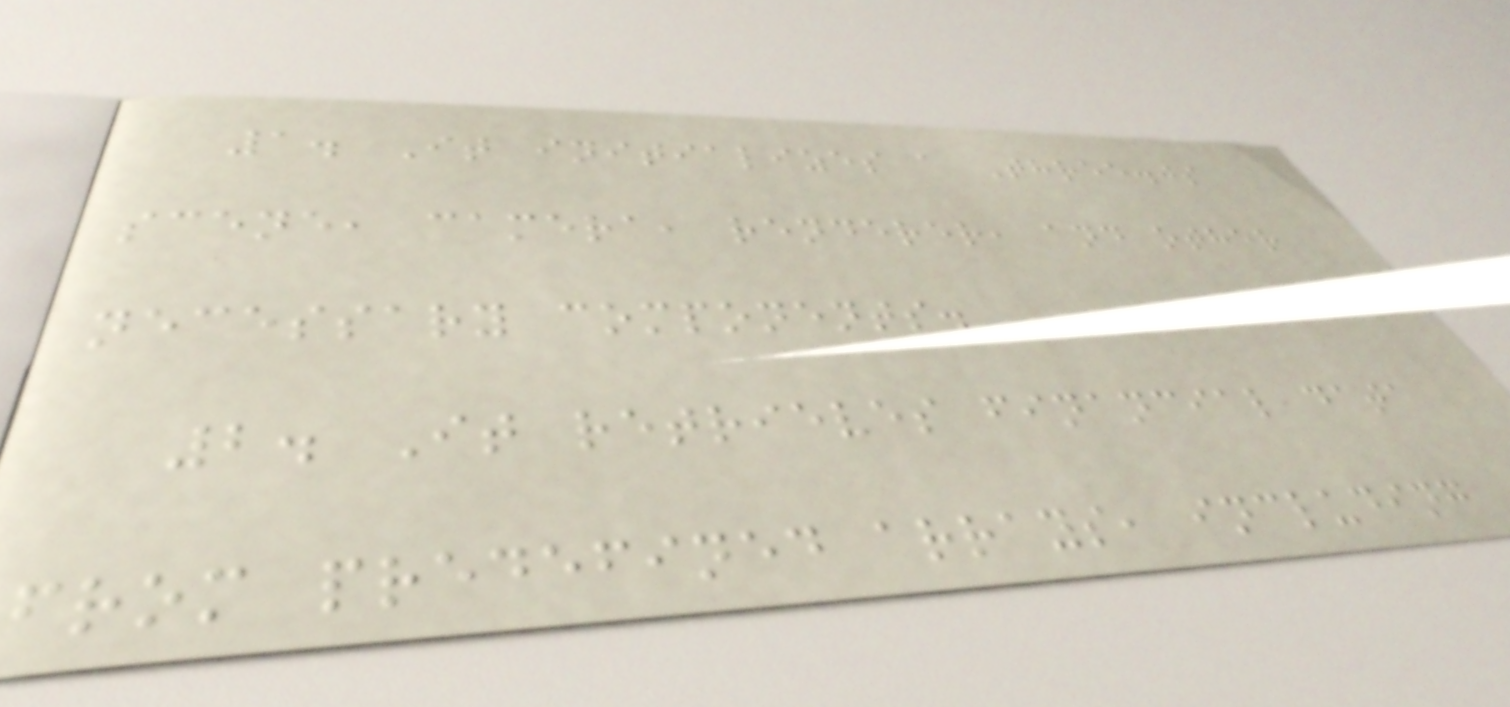1. It initializes a Three.js
scene, camera, renderer, and other
necessary components.
2. It retrieves financial data
from predefined arrays, including
